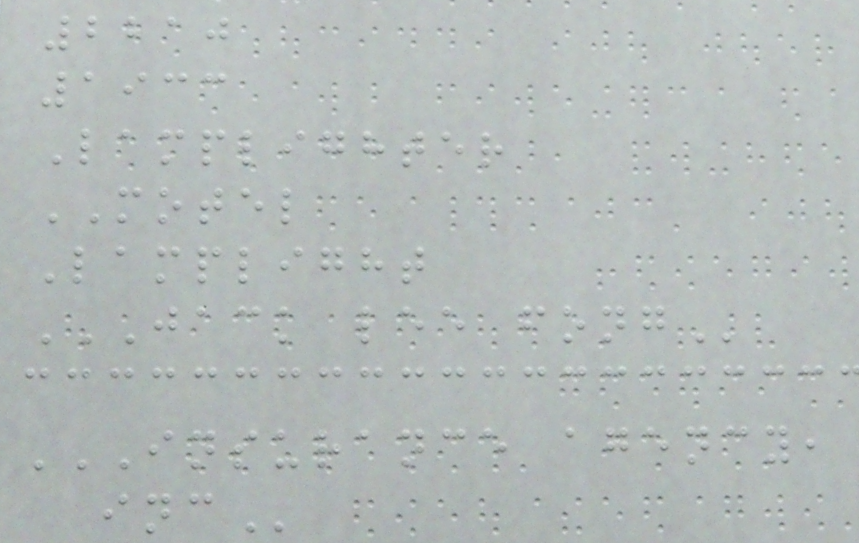2210
1933
Lamplighter
MOTEL
Lamplight
JACK LEE FONG
INSURANCE AGENCY,
INC
